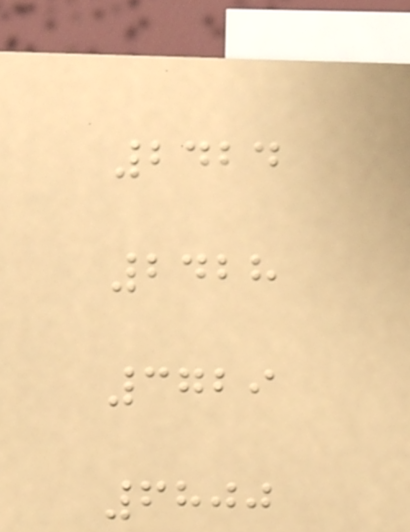2424
2428
3729
6800
